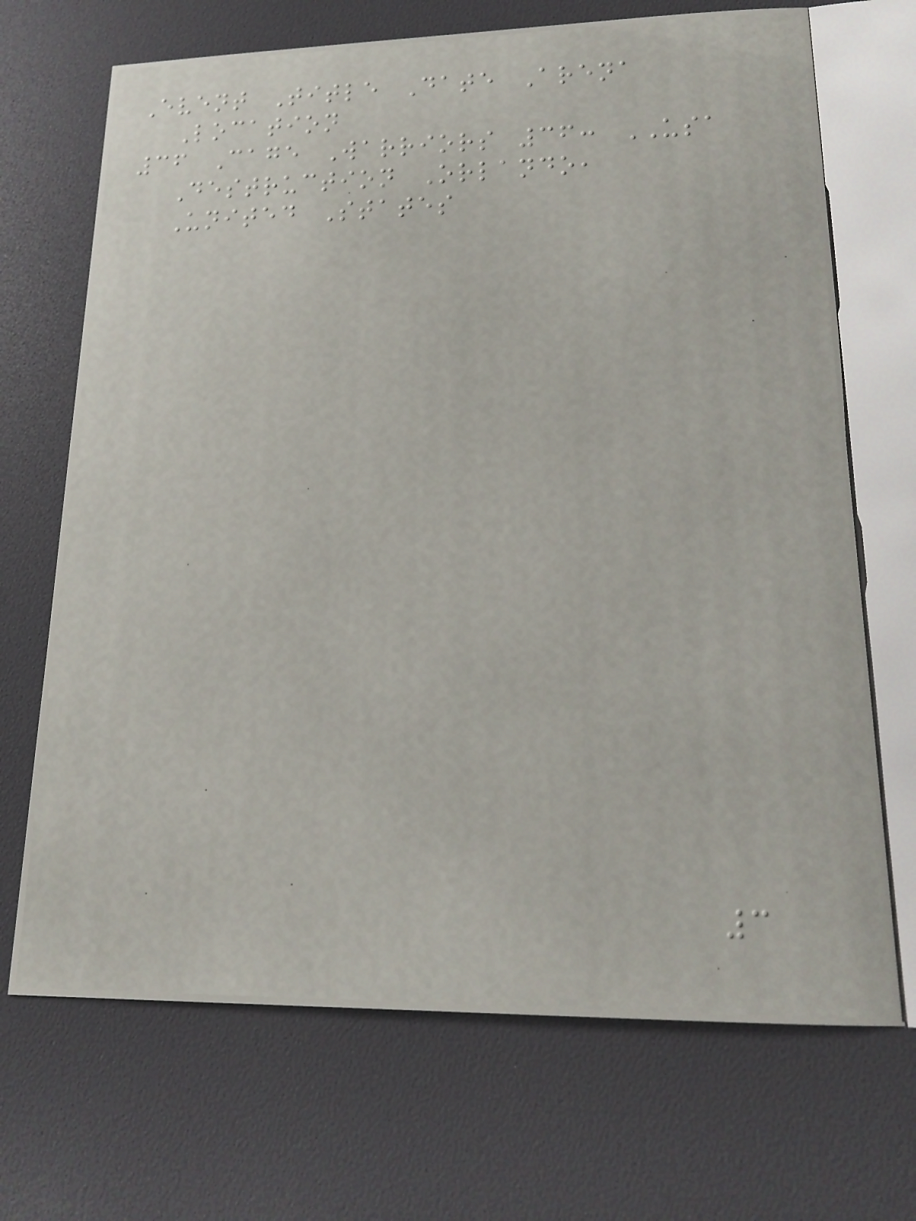Event Title Date Arena
Location
36 Cage Warriors 36: USA
Destruction Orlando,
United States
3
